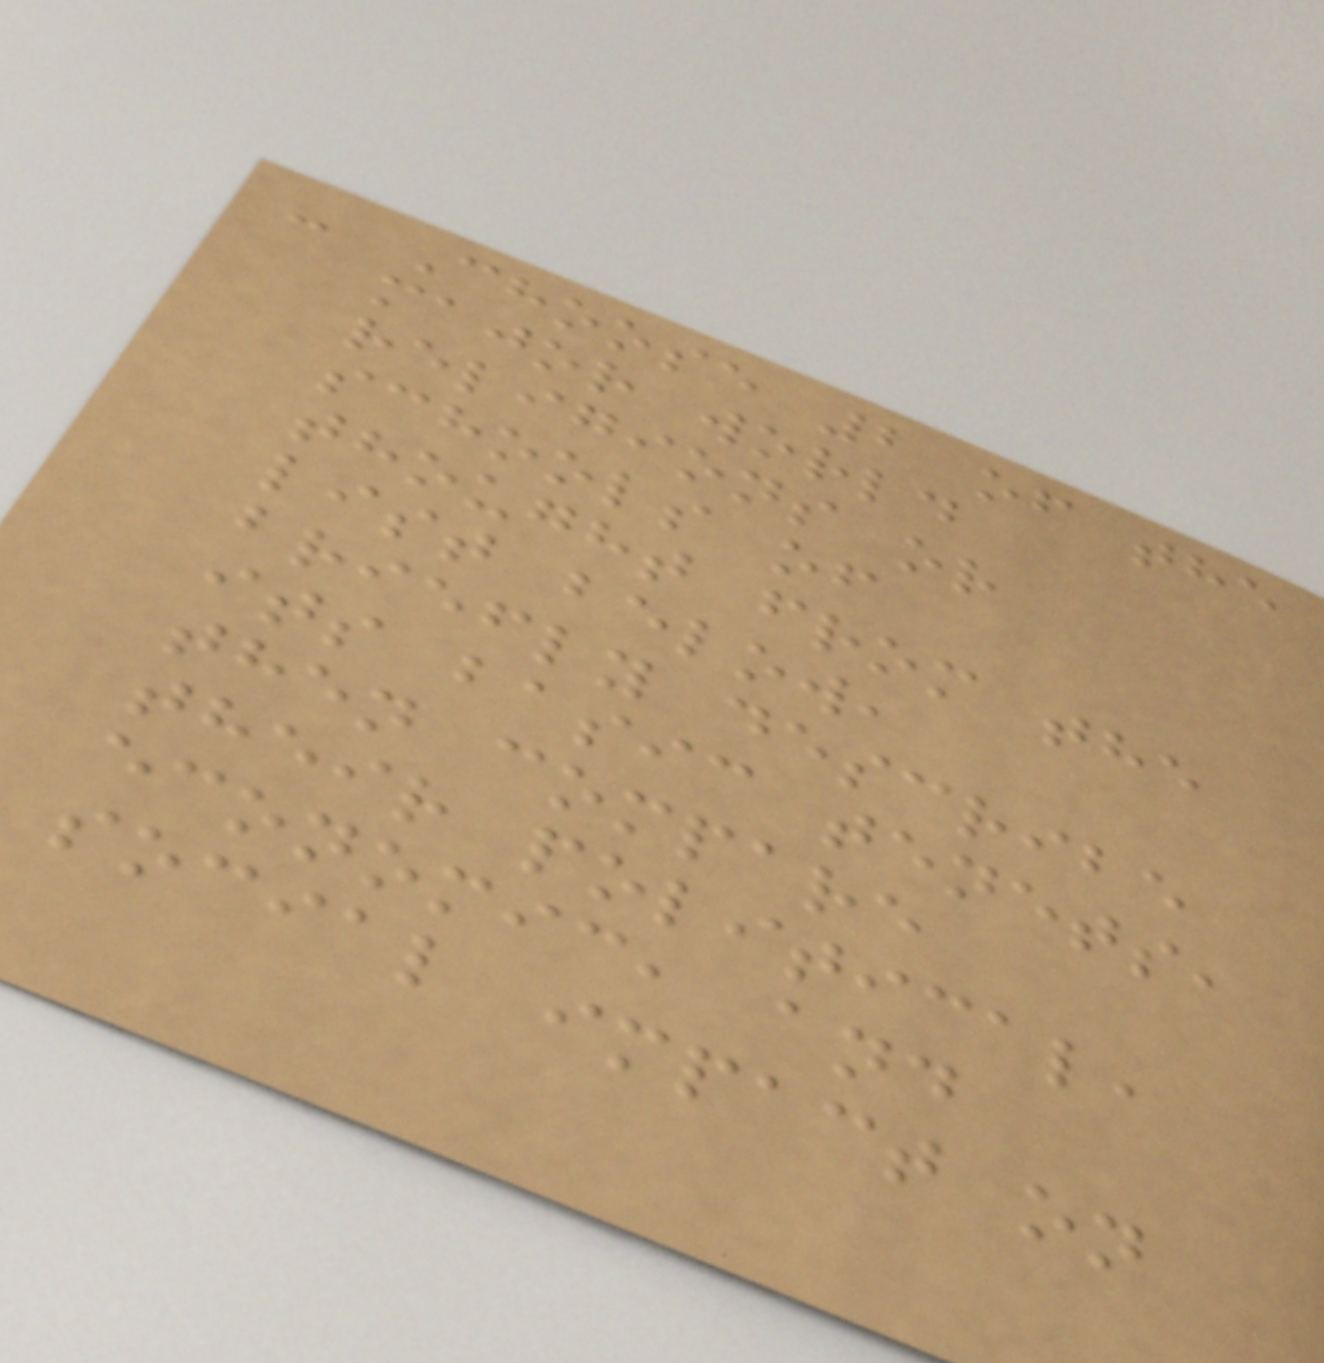- Choose 2 of the
major world
religions or
schools of
thought from the
list below,
briefly describe
its basic tenets,
then compare
their political,
economic, and
social impact on
